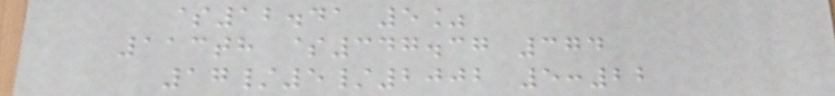$12.41 5%
113th $347.37 374
17/5/2002 5:22
